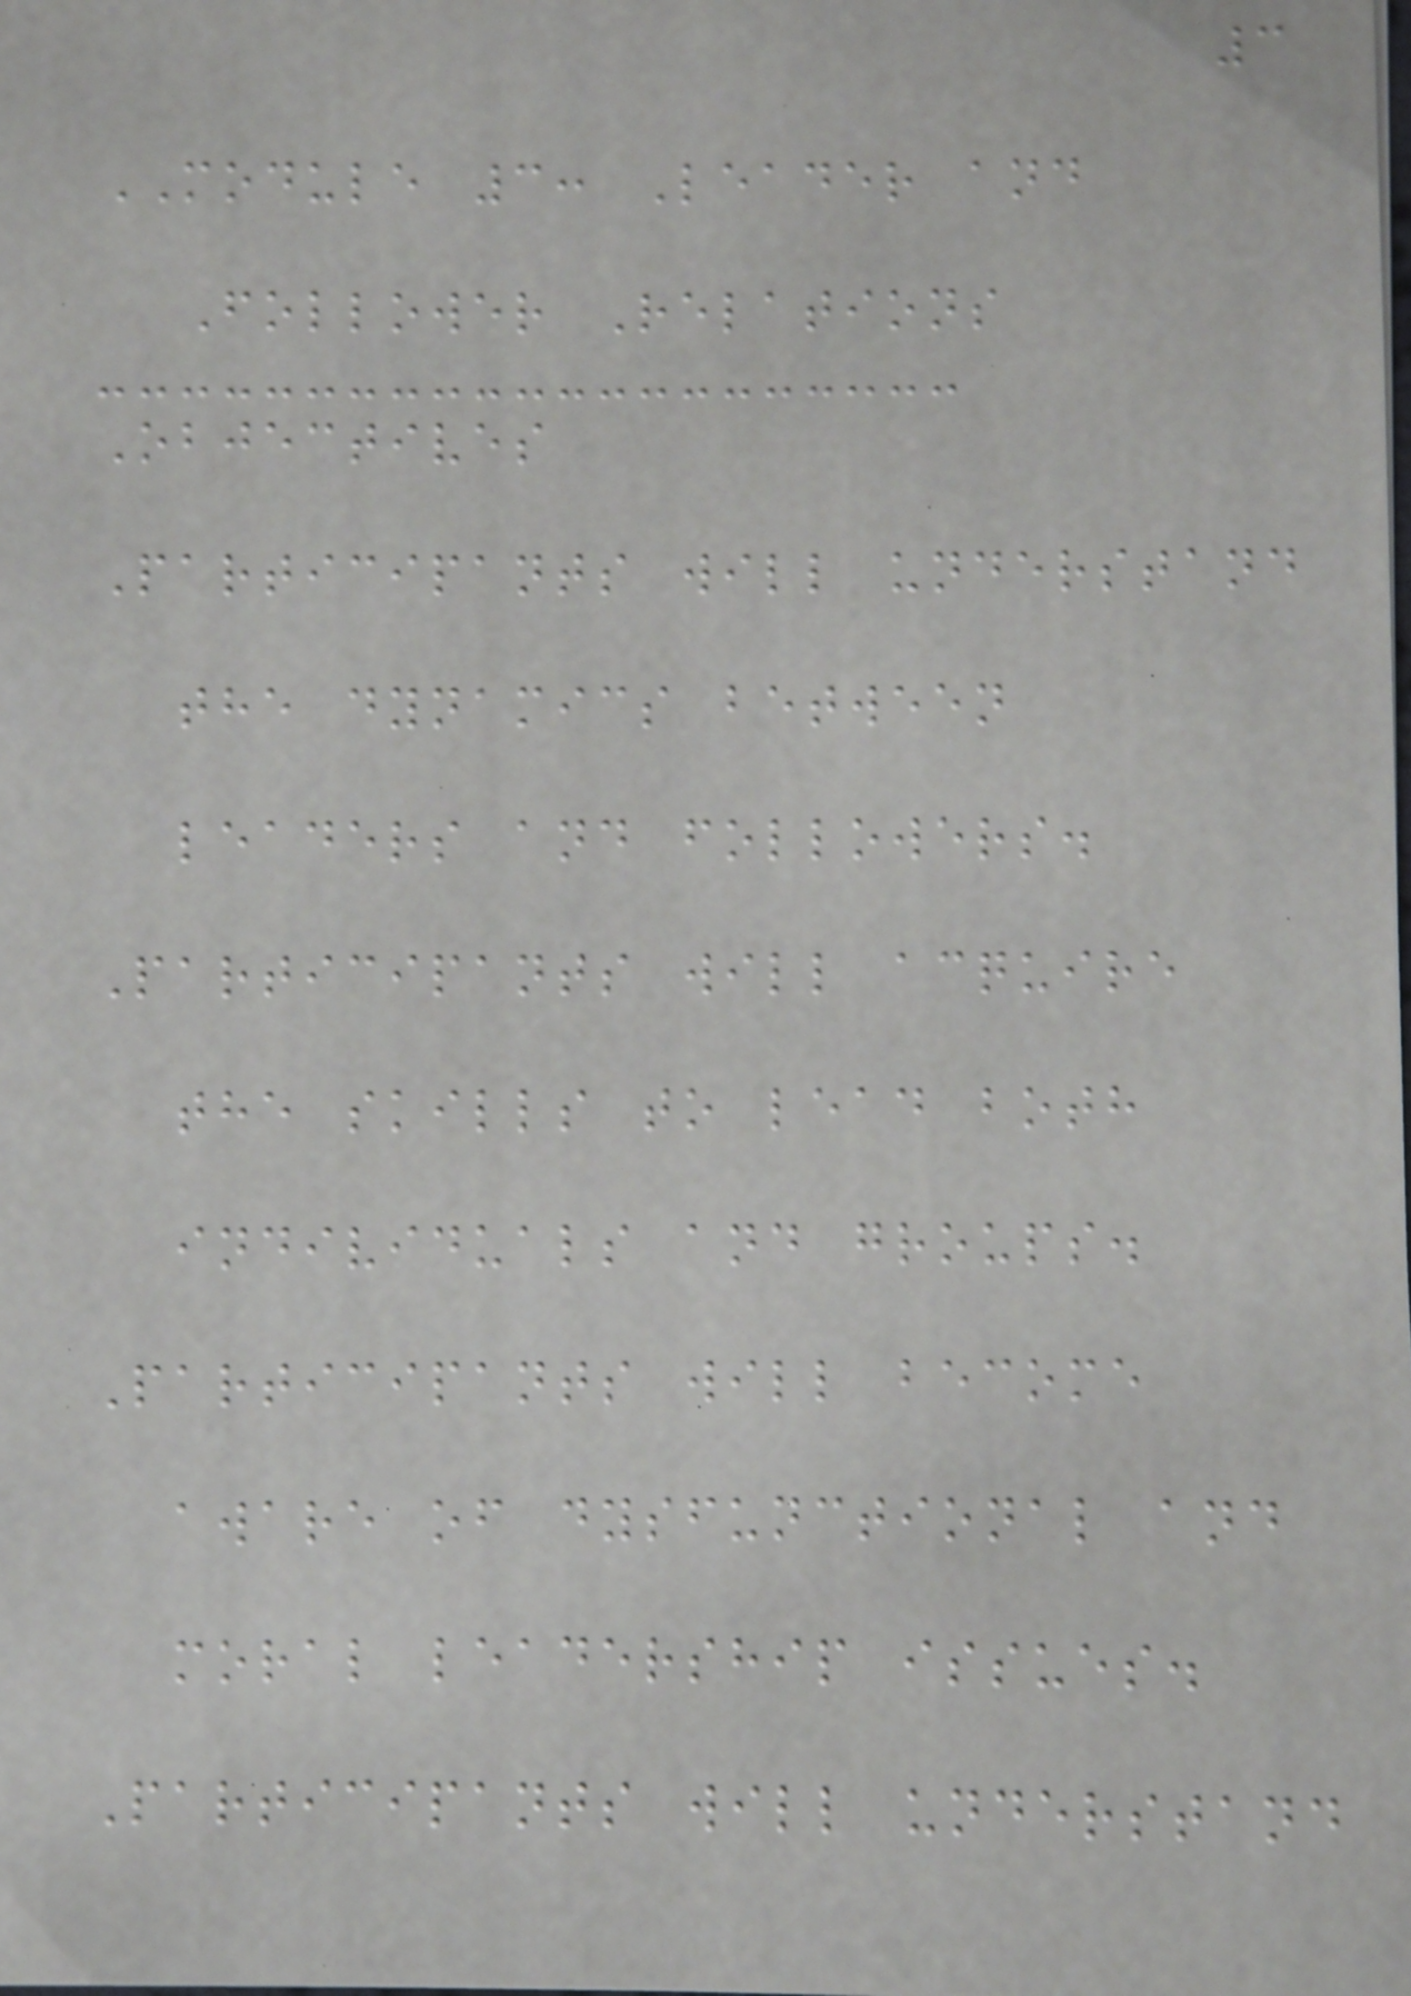3
MODULE 3: Leader and
Follower Relations
Objectives
Participants will understand
the dynamics between
leaders and followers.
Participants will acquire
the skills to lead both
individuals and groups.
Participants will become
aware of dysfunctional and
moral leadership issues.
Participants will understand
